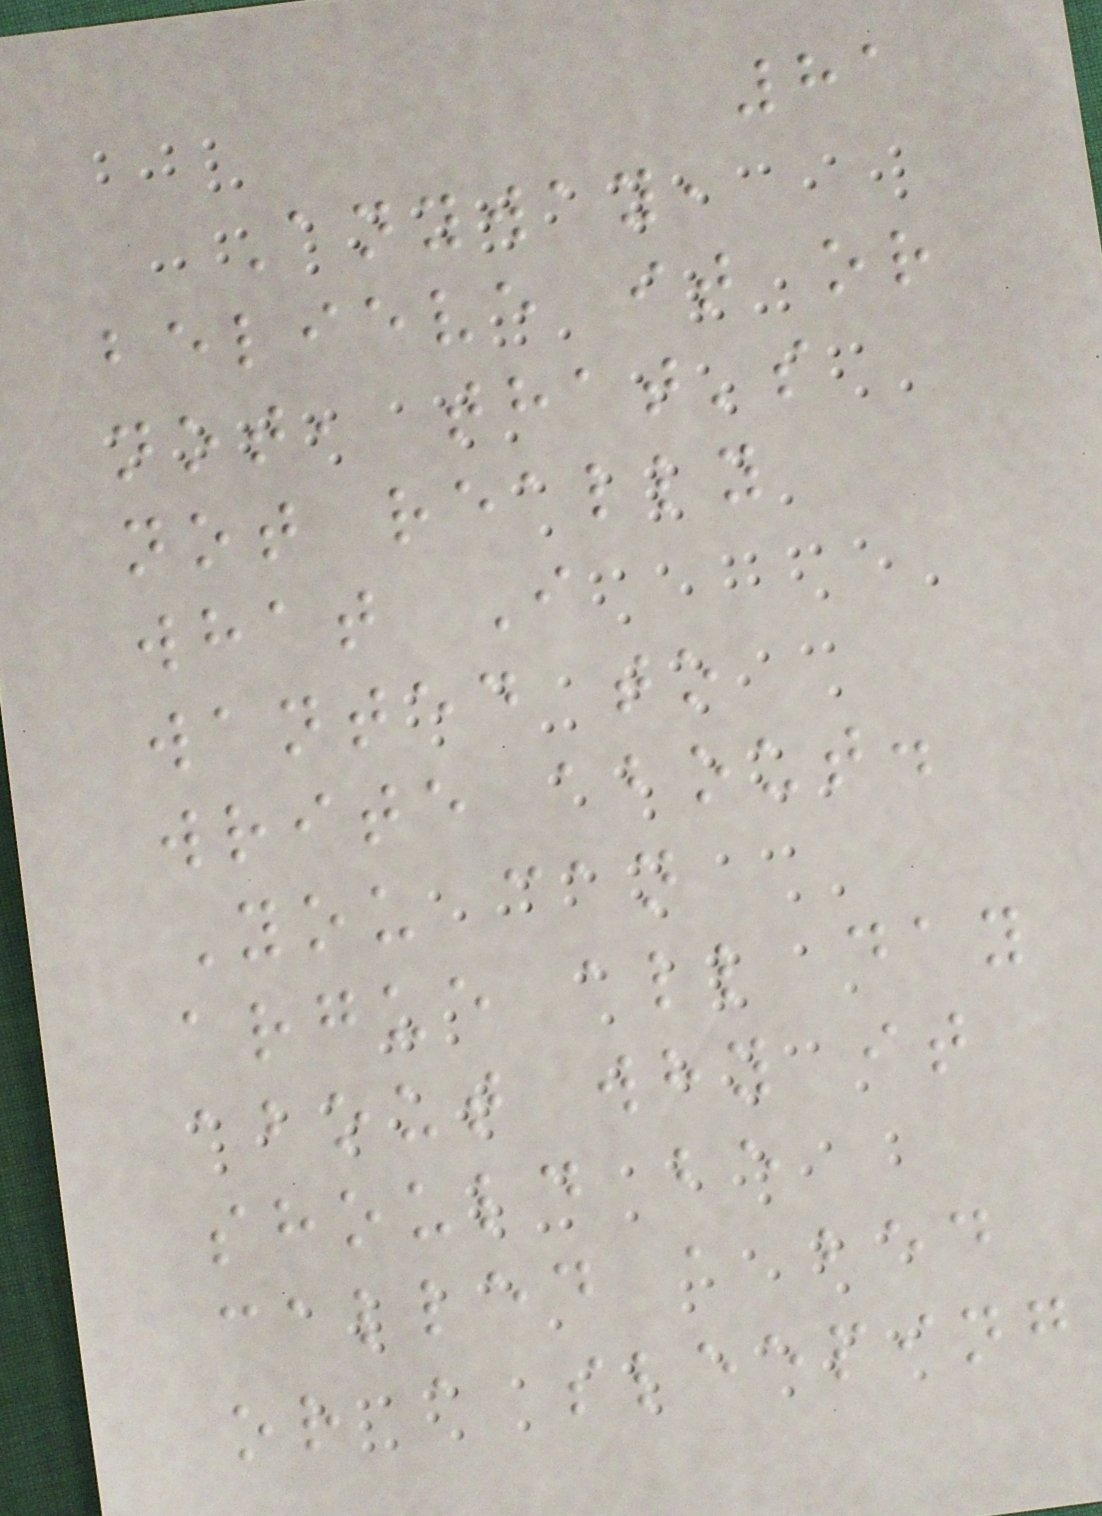81
Anyway,
believe it or
not, that's
not really
what I
wanted to
write about.
You can
argue all day
about why it
should be
called a bed
or a sleeping
